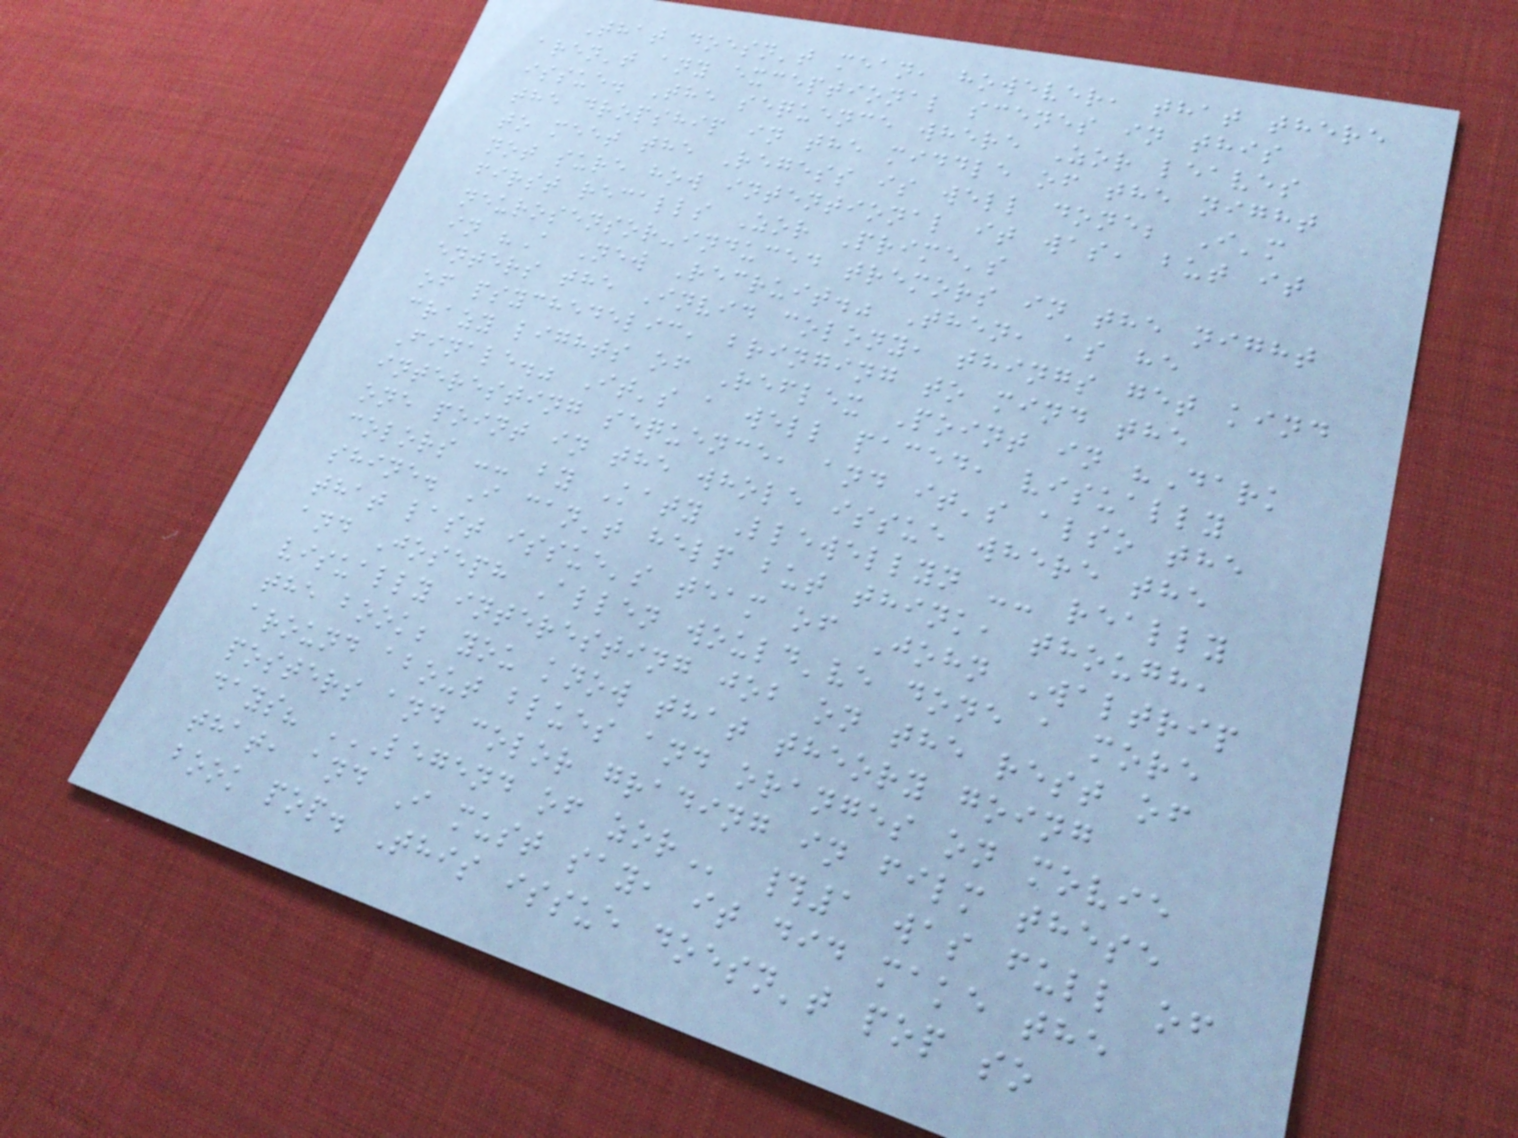That doesn't mean, however, that there
aren't any exceptional scenes in this
issue. The sequence where Zor leaves
the dropship in the middle of the night
to meet the Regess is well done; I'm
not sure how intentional it was, but it
first recalls Zor Prime's
neurosensor-induced tremors in the night
in "A New Recruit." Then, as he
enters the Invid colony, things get kind
of psychedelic, bringing to mind the
crazy lights of Reflex Point in "Dark
Finale." It's a well paced, visually
interesting sequence, and it's also the
one point in the whole issue where the
colors -- by Katy Llewellyn -- really
shine. I can't help but think, though,
that last issue's team of John Waltrip
and Joseph Allen would've done a more
visually interesting job on the rest of
the book; you know that theory going
around about blues and oranges on movie
posters and color grading in film these
days? LEGEND OF ZOR #1 was full of
that, and I must say, it did make the
book pop. This issue doesn't pop so
